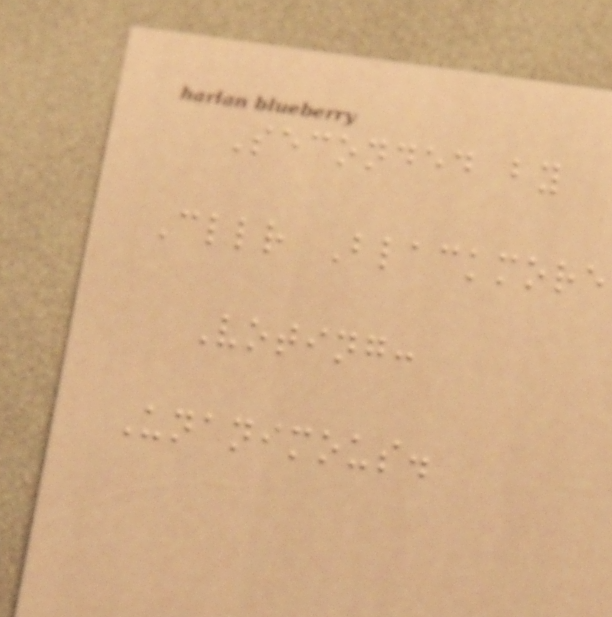Seconded by
Cllr Blackmore
Voting:
Unanimous.
